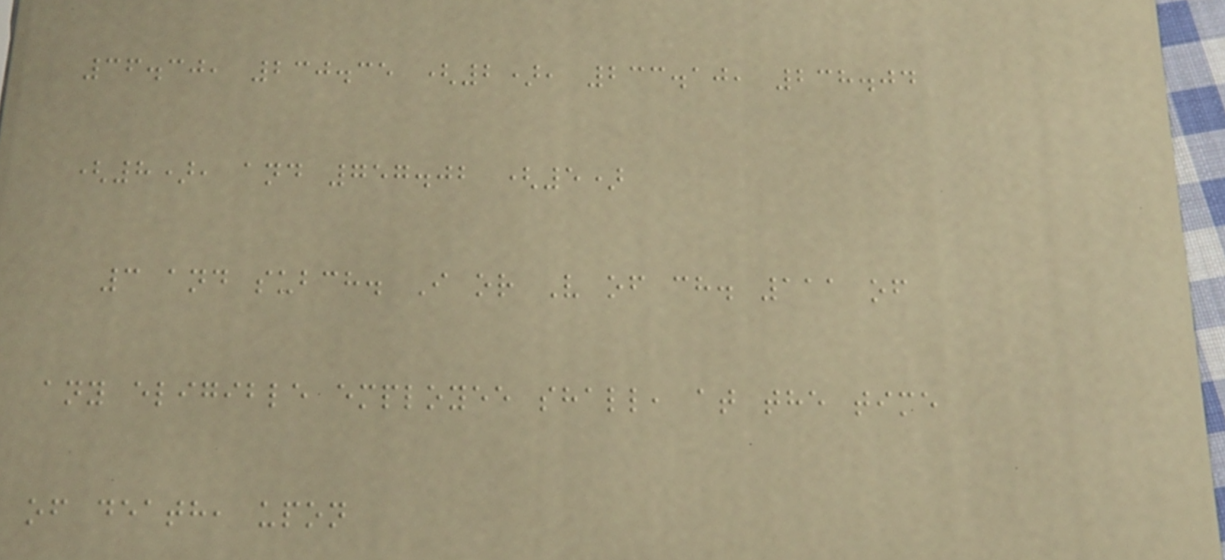36.30, 230.35 (2), 233.10, 238.04
(8), and 757.02 (5)
3 and subch. I or V of ch. 111 of
any eligible employee shall, at the time
of death, upon
